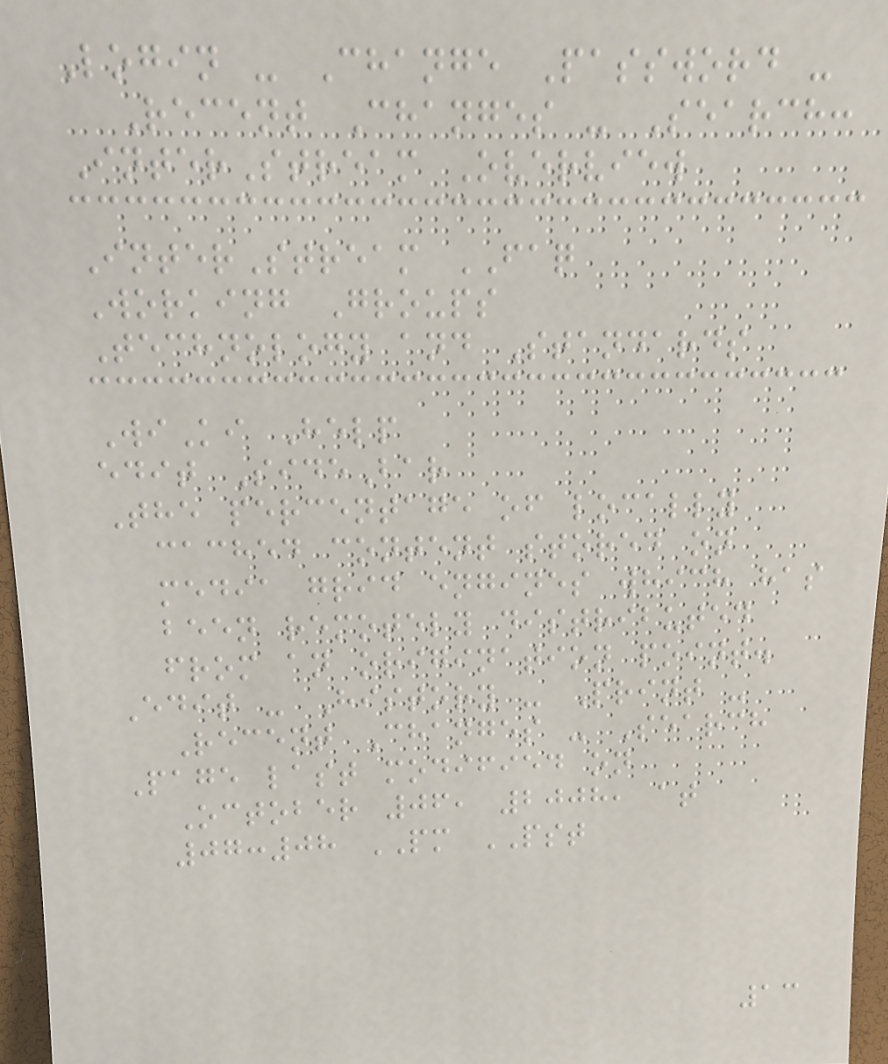Login - Change Password -
Recent Changes - Search:
InterStream Overview
InterStream FAQ
Working Groups
Technology and Standards
WiKi Help
edit SideBar
The percentage of locally
cached content stored on
media grid engines which has
been remotely distributed
from an origination point.
Edit - History - Print -
Recent Changes - Search
Page last modified on
October 06, 2008, at
07:08 PM PST
13
